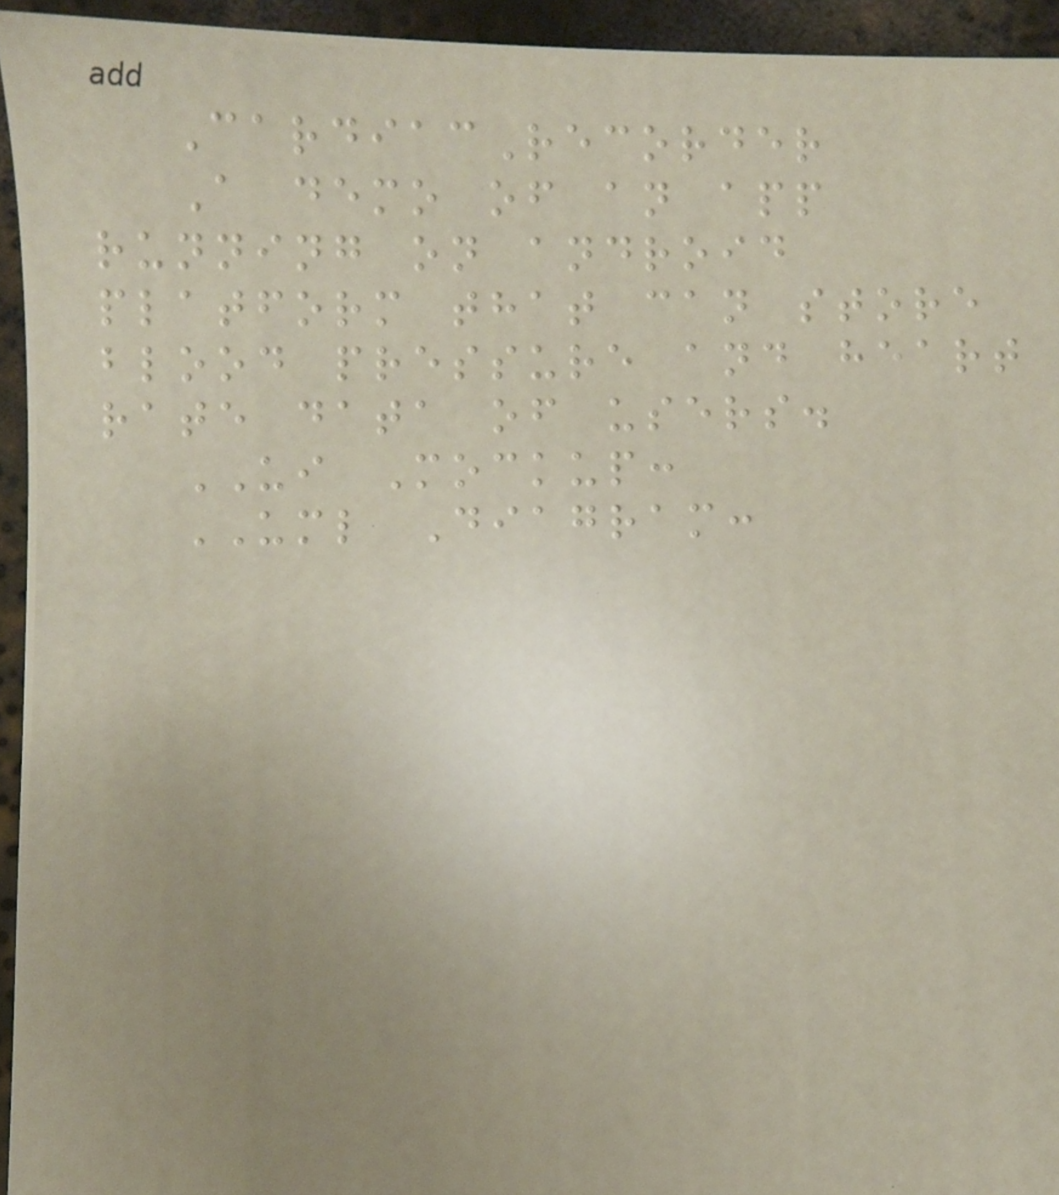CardiacRecorder
A demo of an app
running on android
platform that can store
blood pressure and heart
rate data of users.
UI Mockup:
UML Diagram:
